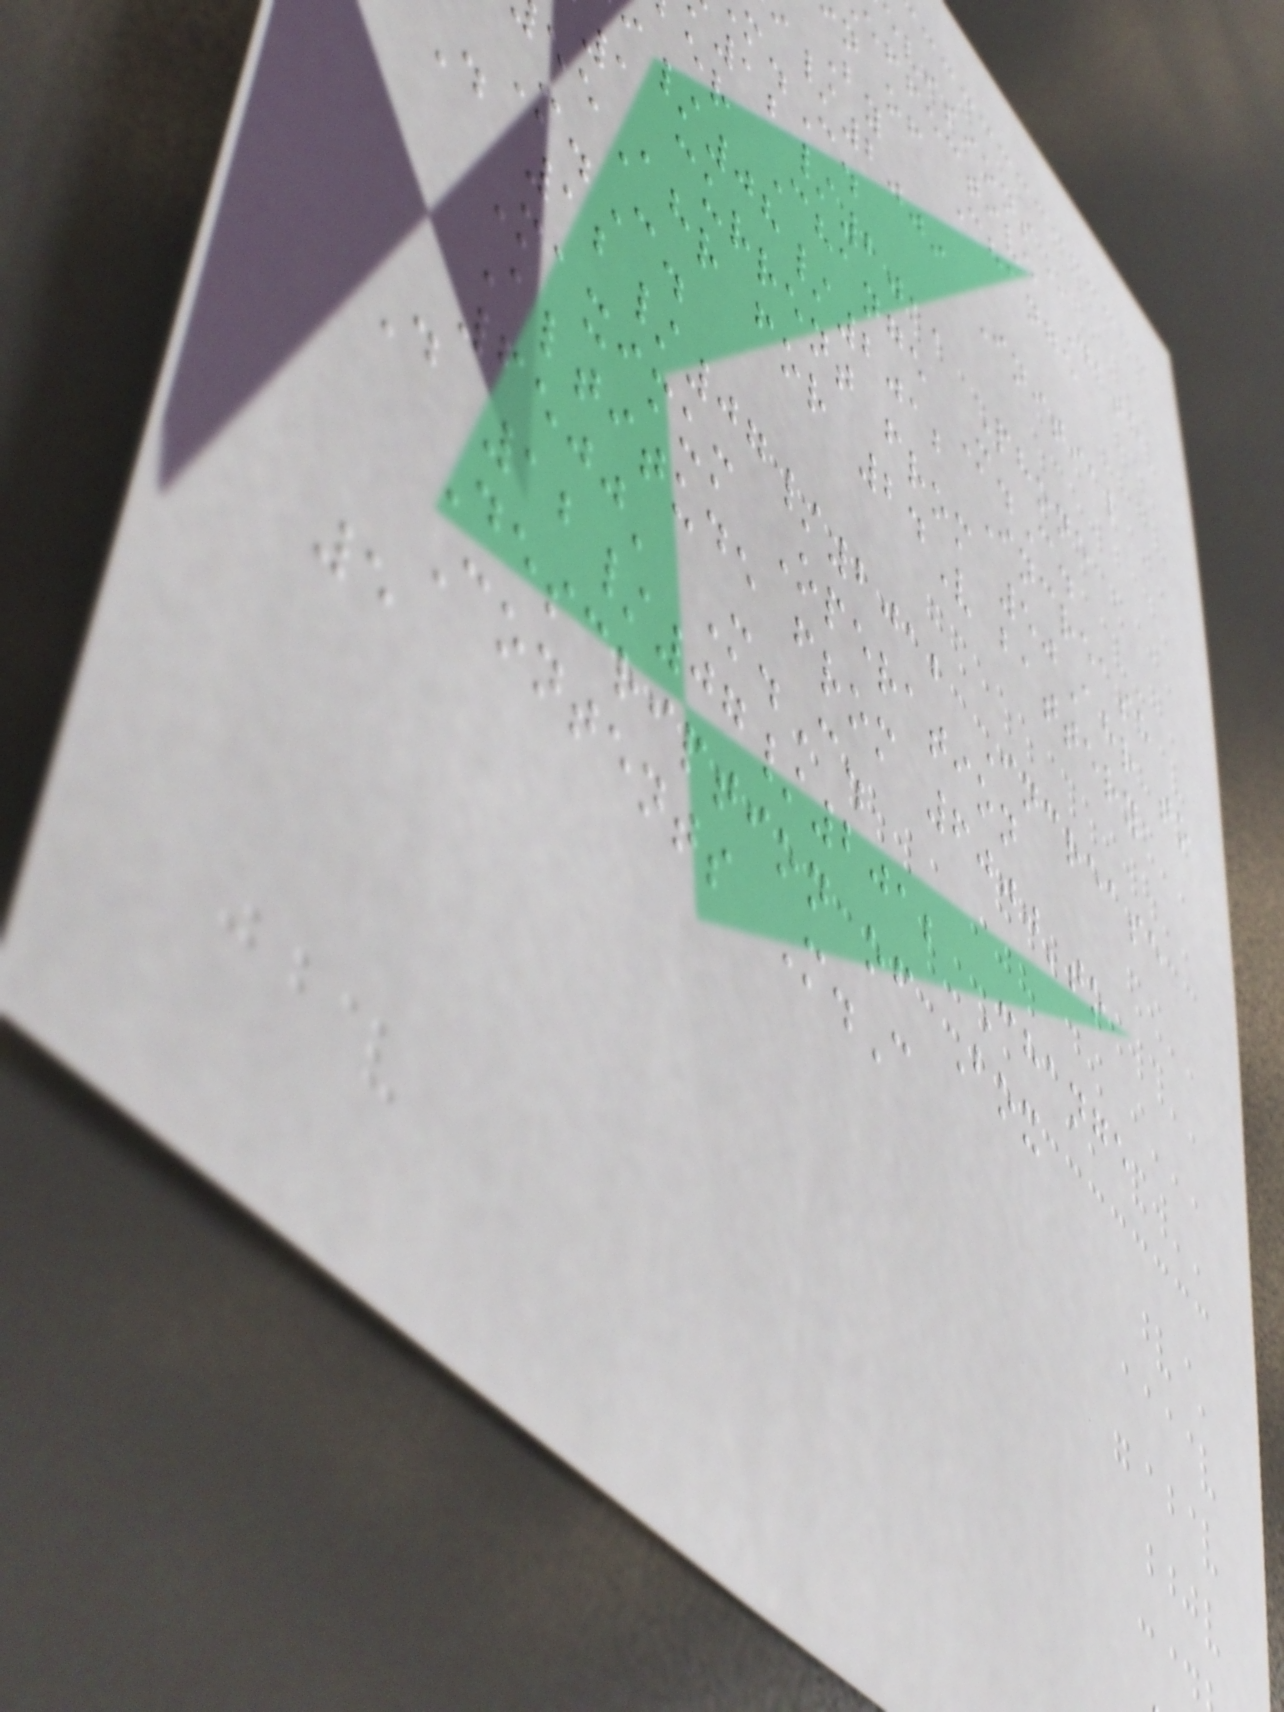effective Date
n of Change
/2009 Initial
.C.
12/2011 Phone
er Change M.C.
/08/2012 Increase
1 current from 50Ahr to
Ahr for 24V battery
M.C.
D 12/07/2012 Increase
Maximum Operation
Altitude from 6000'to
6500' M.C.
D 12/07/2012 Change
Description of Box
Contents M.C
5
